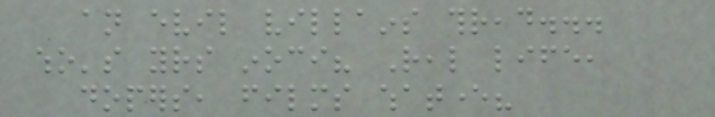an evil villains thread...
who's yours inoci? Real life,
dopers, films whatever?
